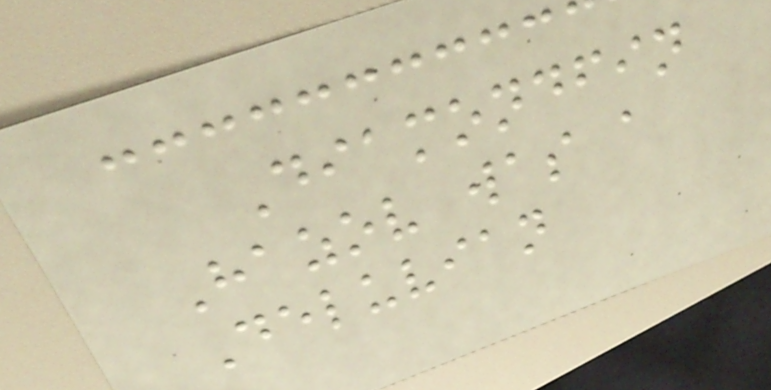Diamondfin
Hazov was a
Deluvian
